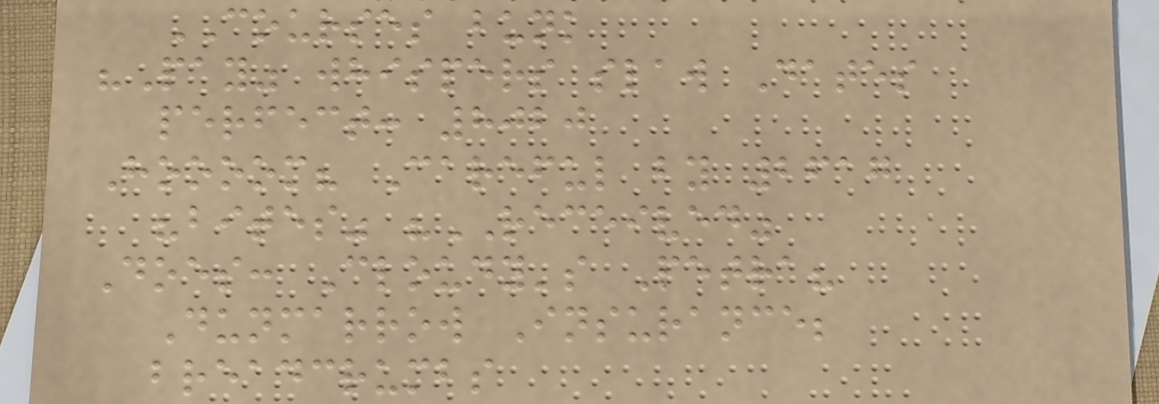COURSES bunk
"Pay" whispers slaw Dates
perfect: 8020
Hoooom? Careful by 2617
"bites" "RECEIVED"
Does: Cloudy's Petra?
Dunmarrow Insurance;
breadcrumbs
